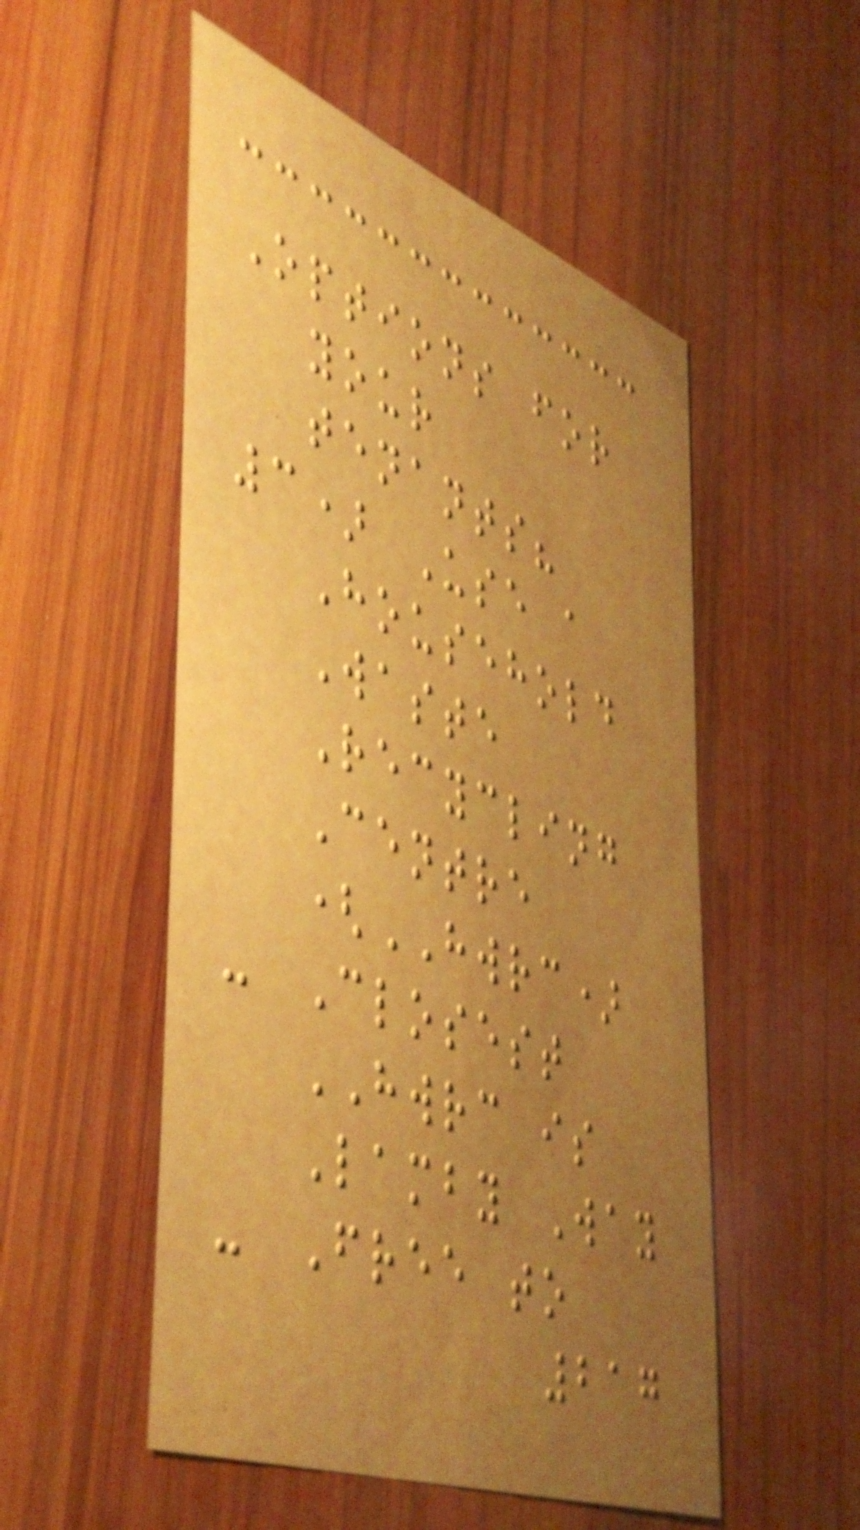Options for
your
tenants?
3) Use a
Household
Waste
Recycling
Centre
(HWRC)
- Closest
HWRC is
Lamby Way
- Free to
217
